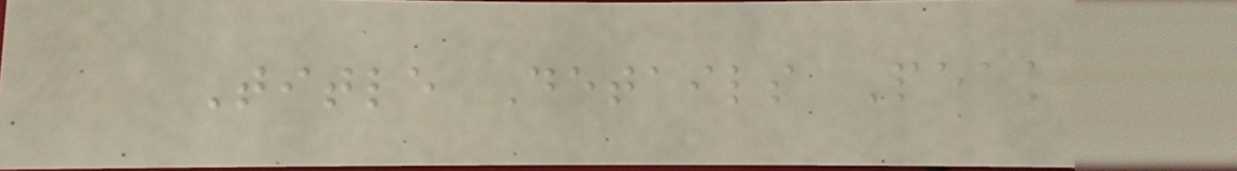Title Details Peak
